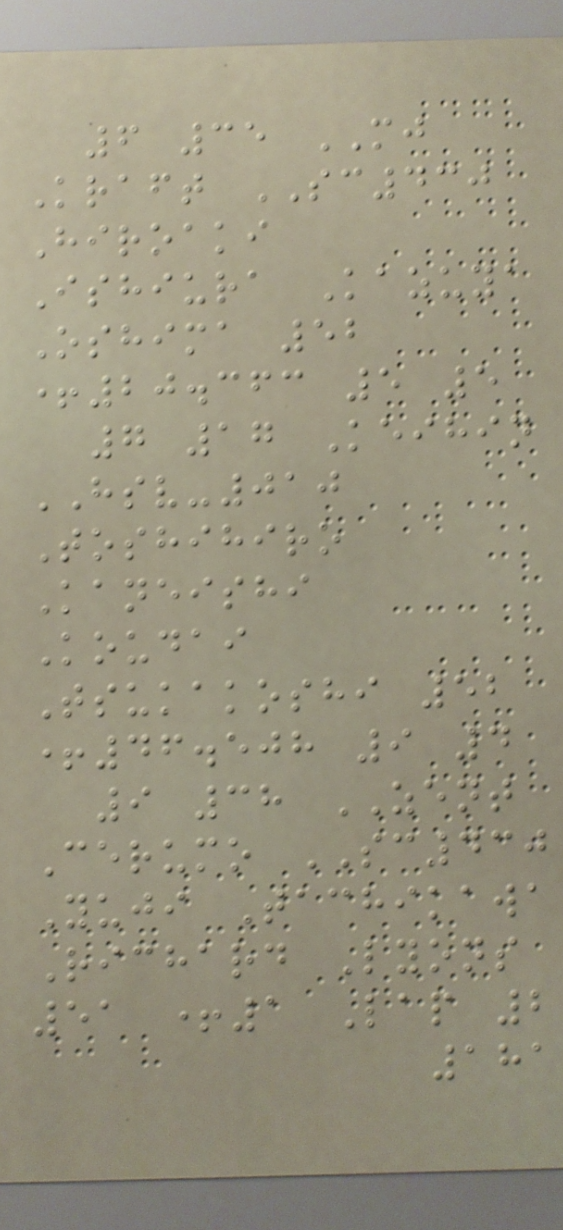6 35 MJ
Kraft SC430
Hiroaki
Ishiura Kazuya
Oshima 52
+20.363 5 5
7 17 Keihin
HSV-010
Toshihiro
Kaneishi
Koudai
Tsukakoshi 52
+46.508 9 4
9 38 ZENT
Cerumo SC430
Yuji Tachikawa
Richard Lyons
51 +1 Lap 2
181
